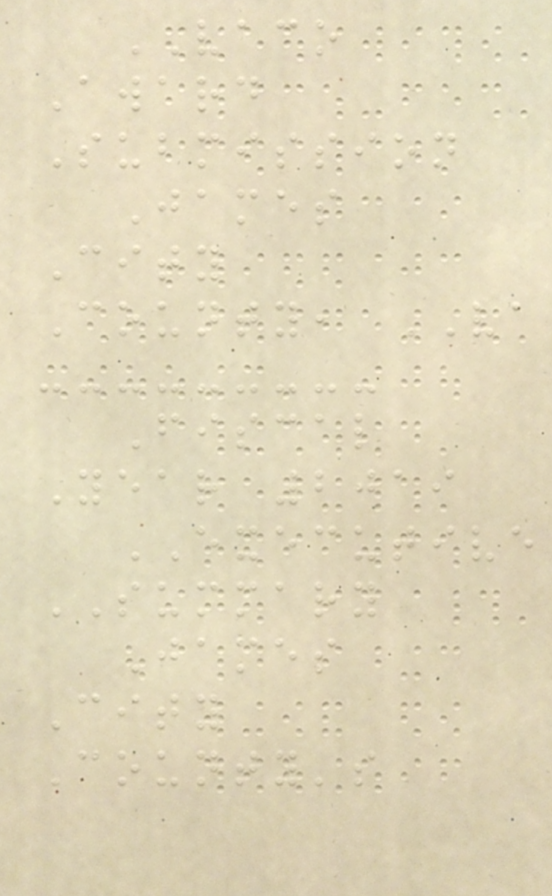VACO
Award
Submission
James
City
County, VA
Fiscal
Year 2019
EXECUTIVE
SUMMARY
James
City
County's
